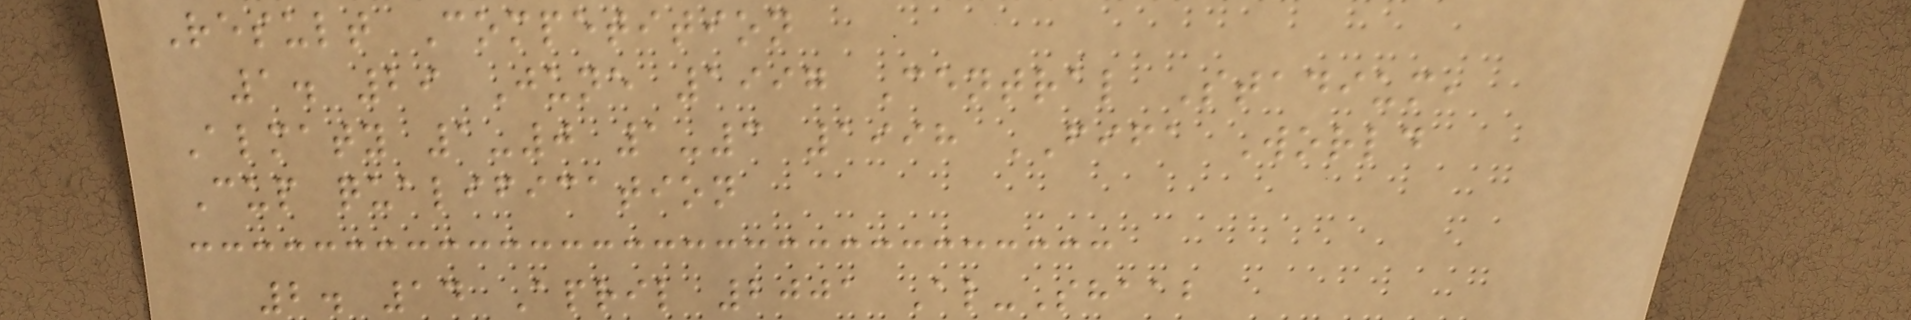Result Competition
1. 29 June 1997 Central Stadium,
Almaty 1-0 1-3 1998 FIFA World
Cup qualification
2. 14 April 2001 Al-Shaab
